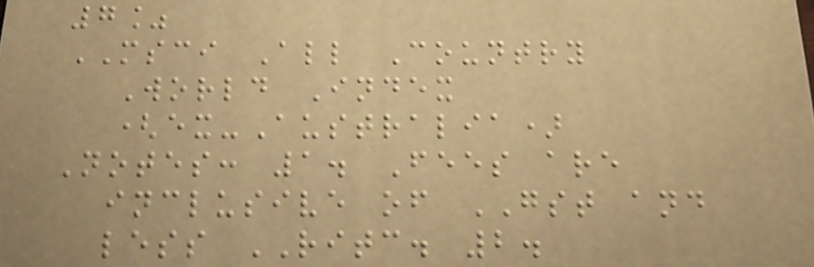7%
MSCI All Country
World Index
(ex-Australia)
Notes: 1. Fees are
inclusive of GST and
less RITC. 2.
